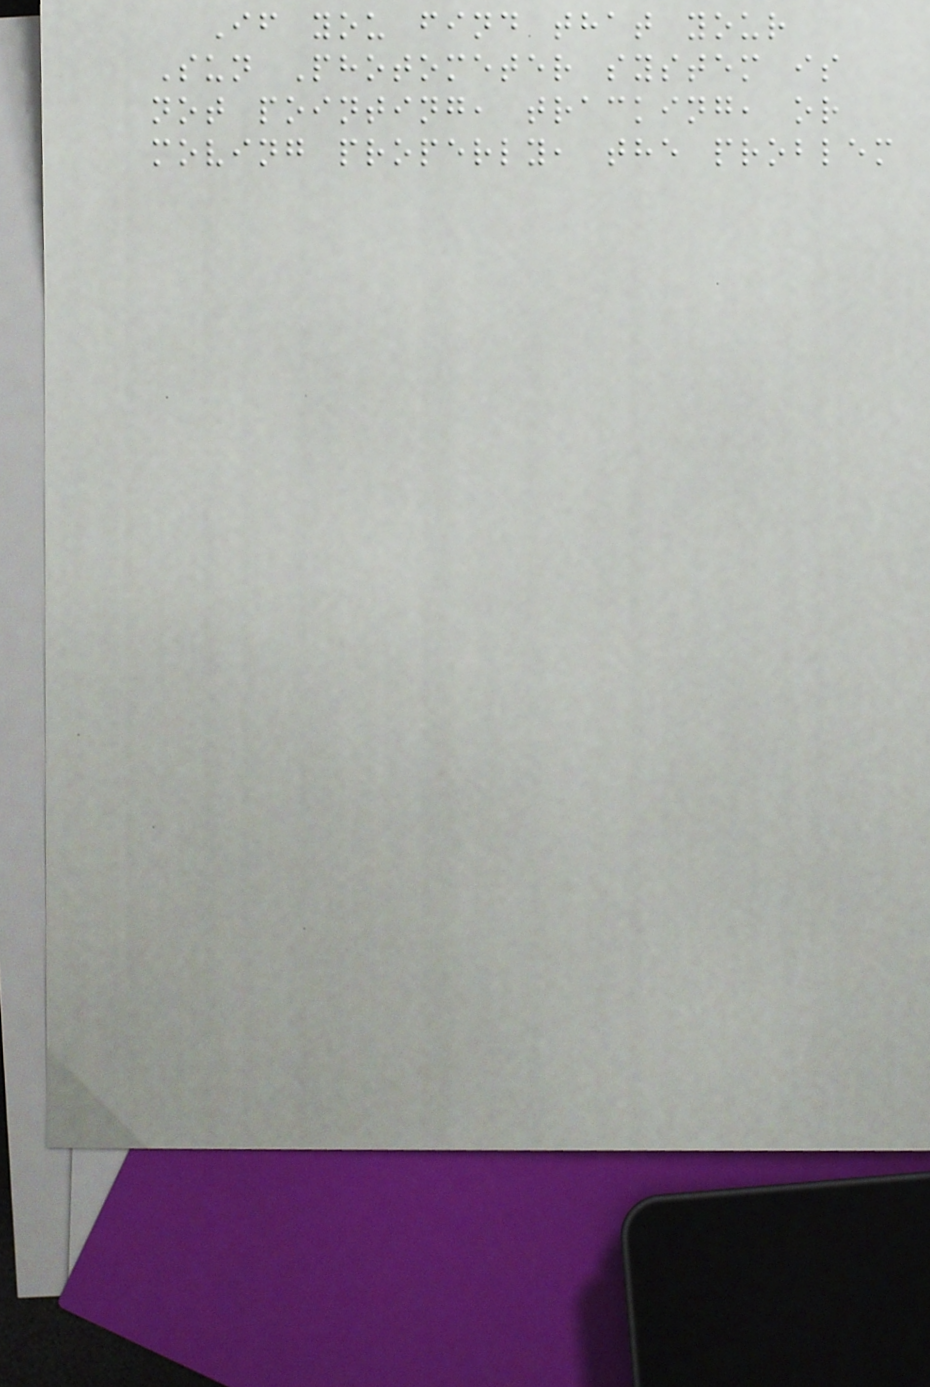If you find that your
Sun Photometer system is
not pointing, tracking, or
moving properly, the problem
